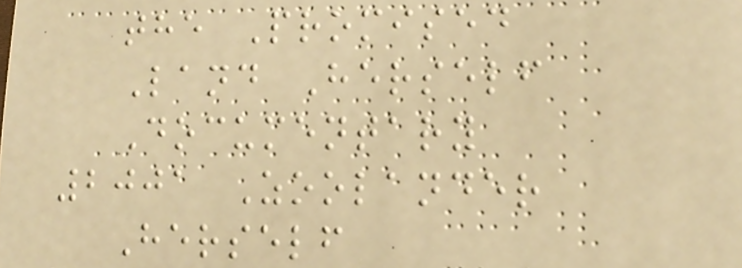the Promised
Land Herself
Documentary
2001 Zoolander
Herself
